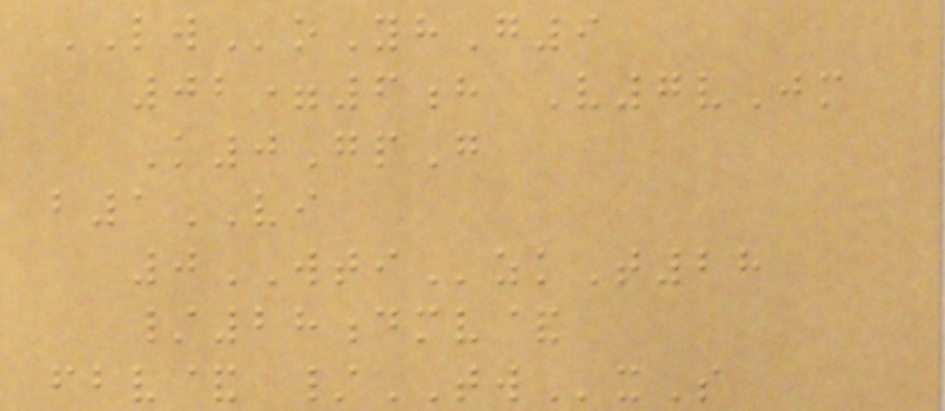LWoYhG9
02=6h V7vJm
K0GpG
b1VI
0WTIzkT28
/28dmv&
fbv& /TWxS
